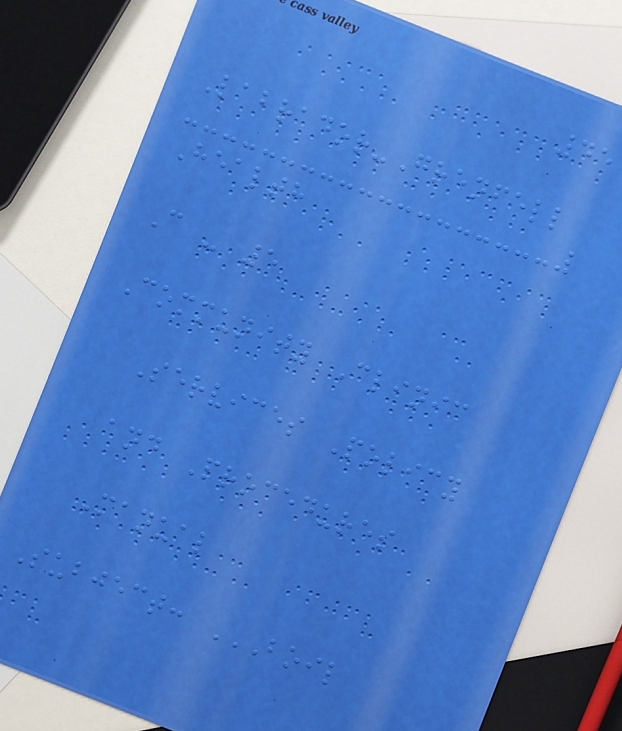45
Labrador-Grenfell
Health
C - 5
Community Clinic
Services Policy
and Procedures
Manual
Subject: BOIL
